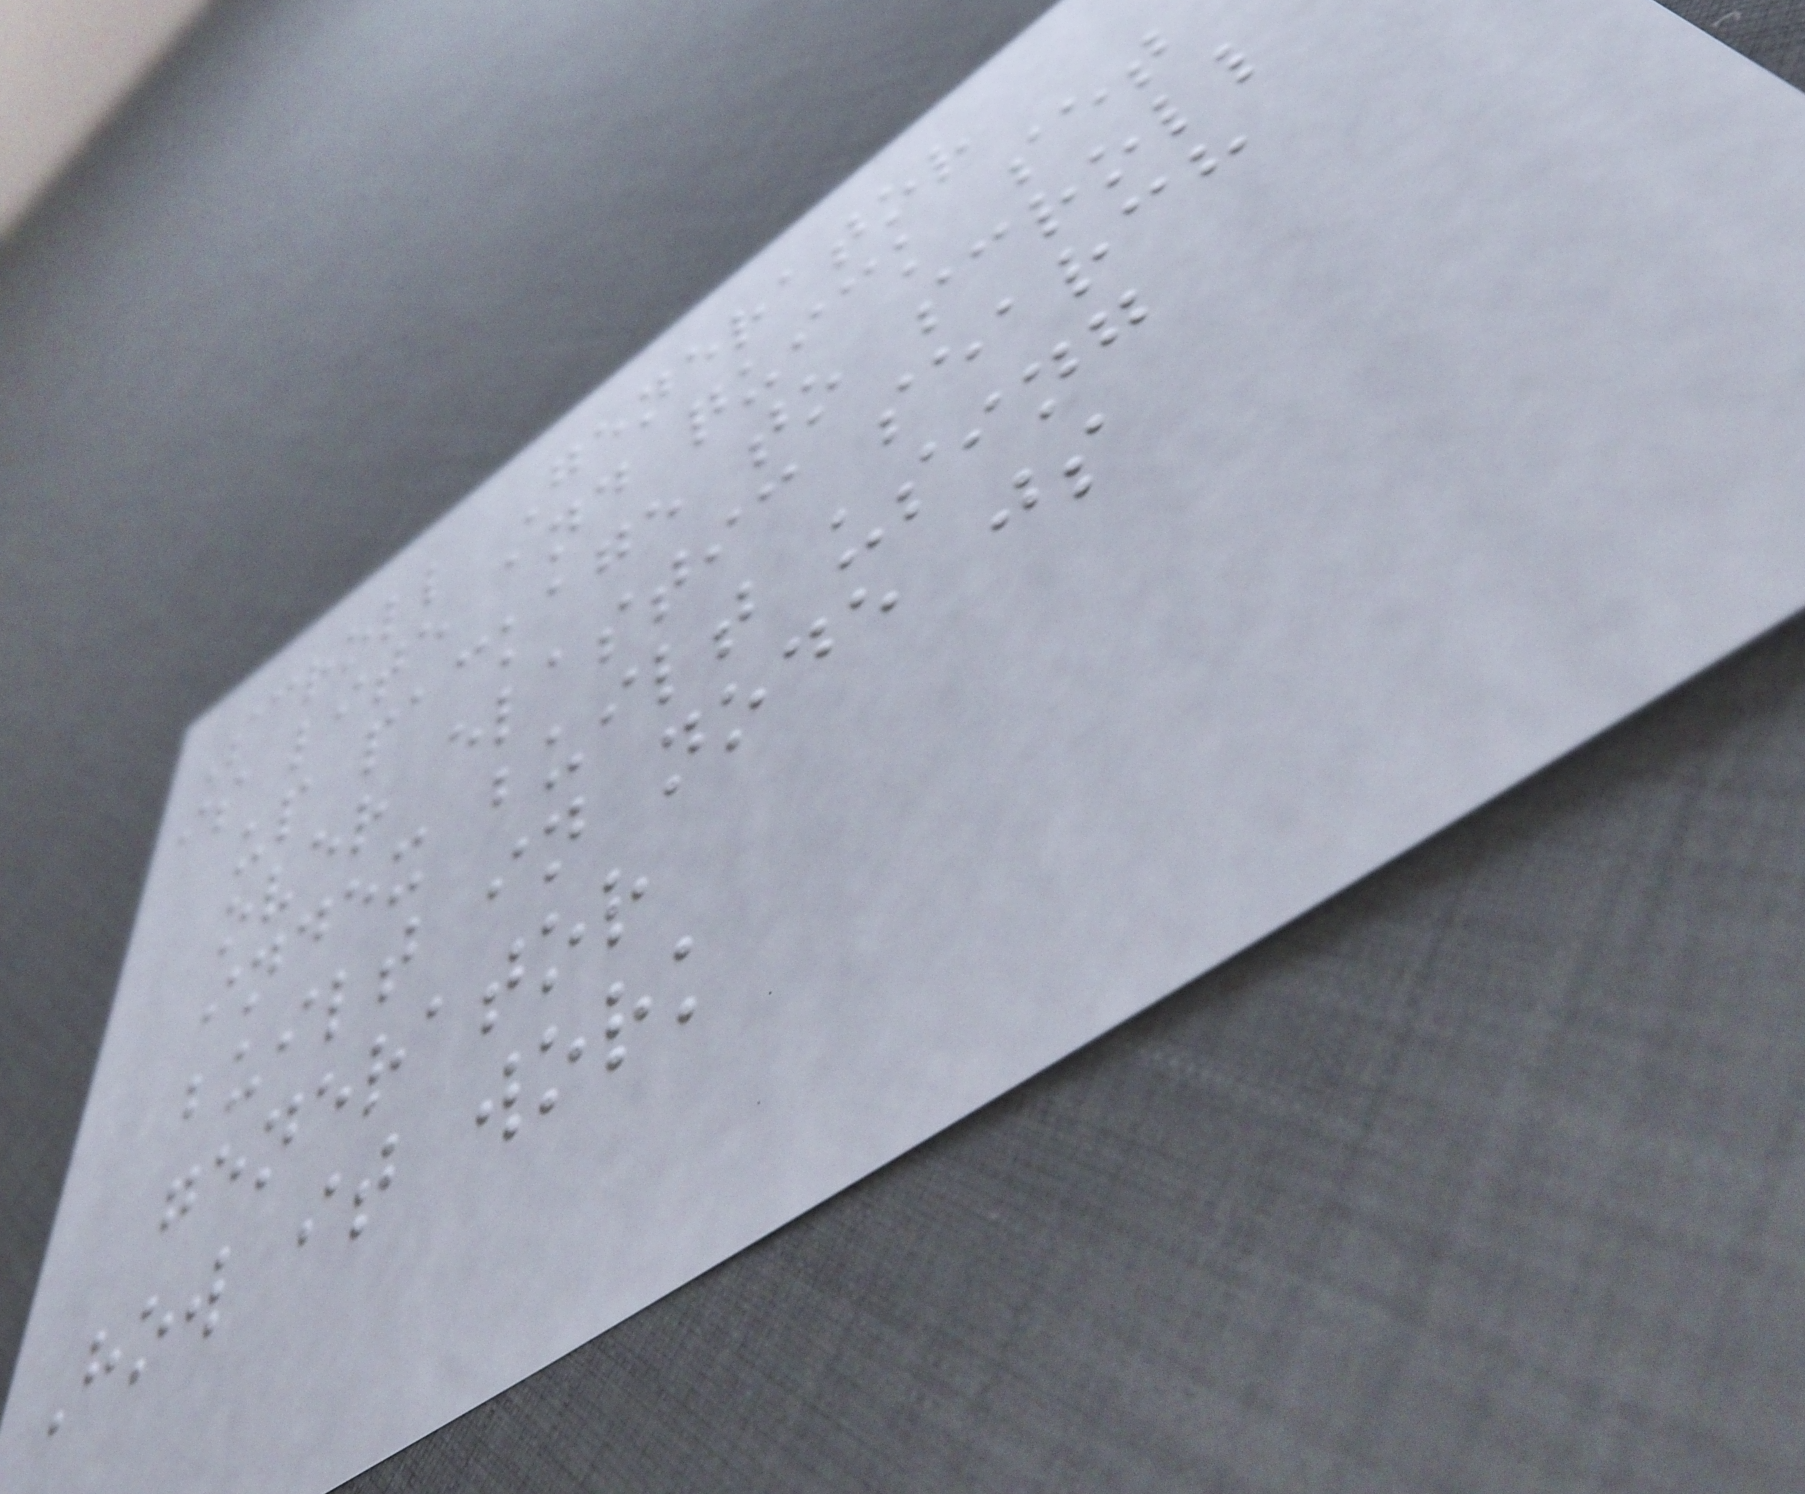Scroll Generator
is lite and quick set
up package to scroll
over elastic search
index built using
built in node js
generator
How it work
